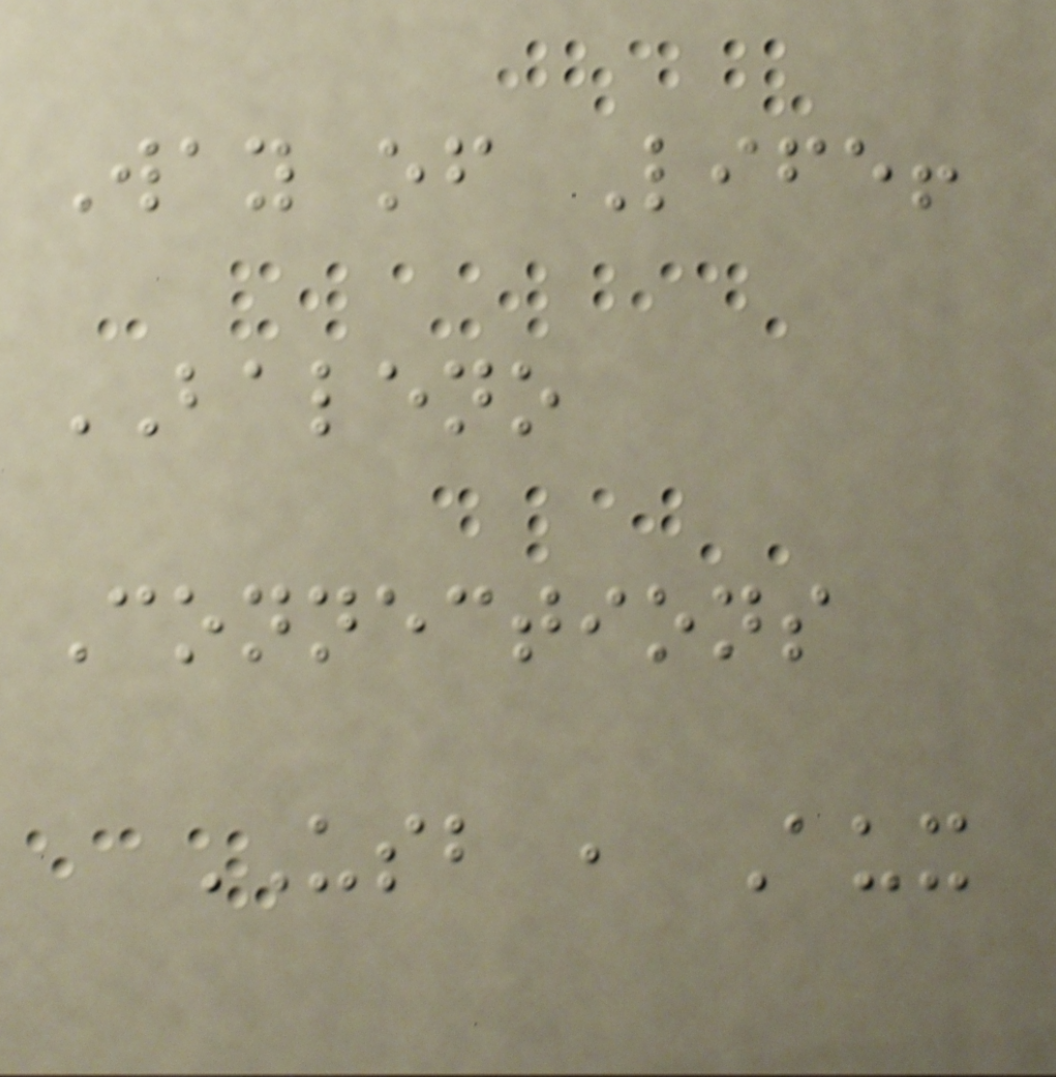Way of Life!
BALENO
Connections
USB , Aux
